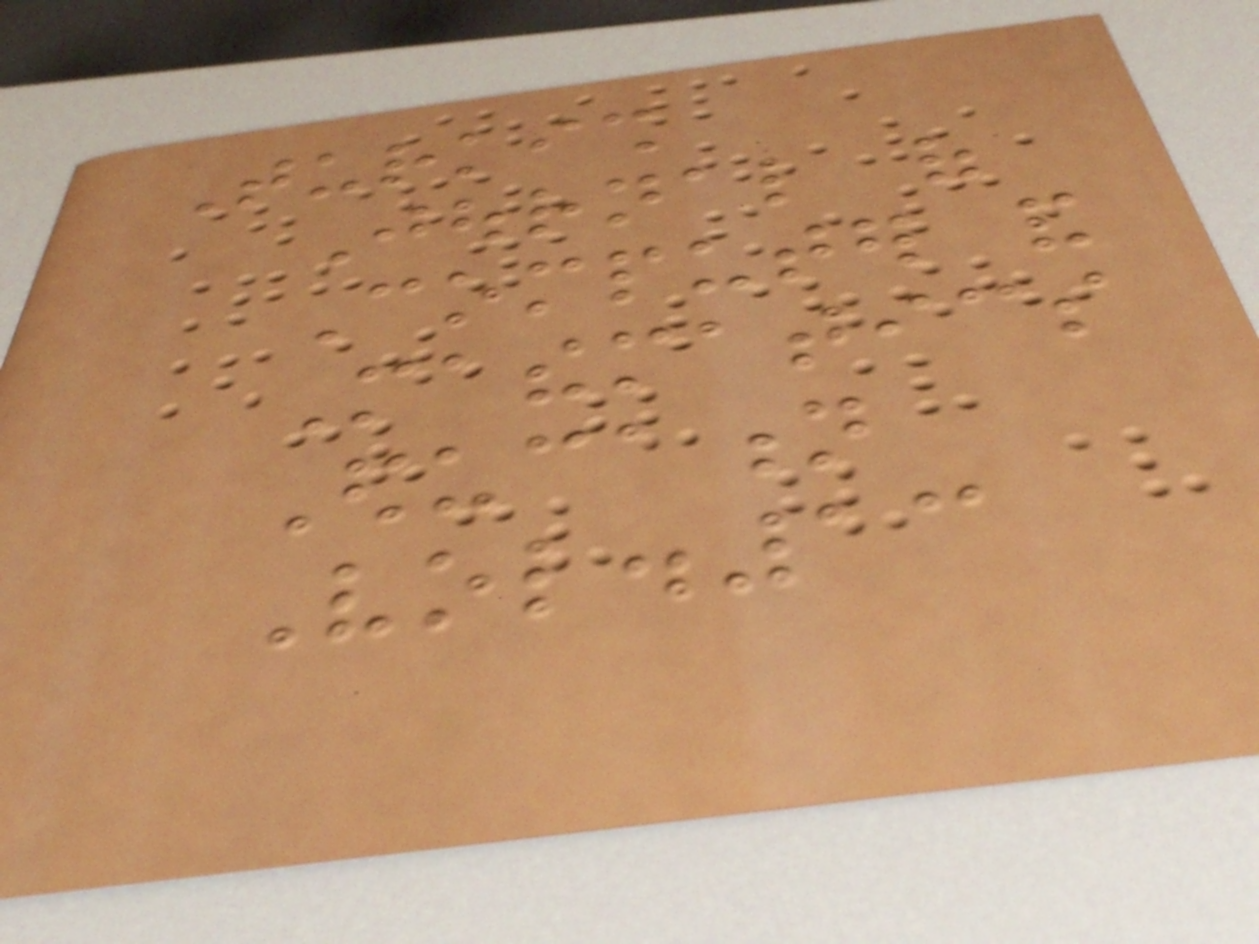Turkish
Journal of
Computer and
Mathematics
Education
Vol.13
